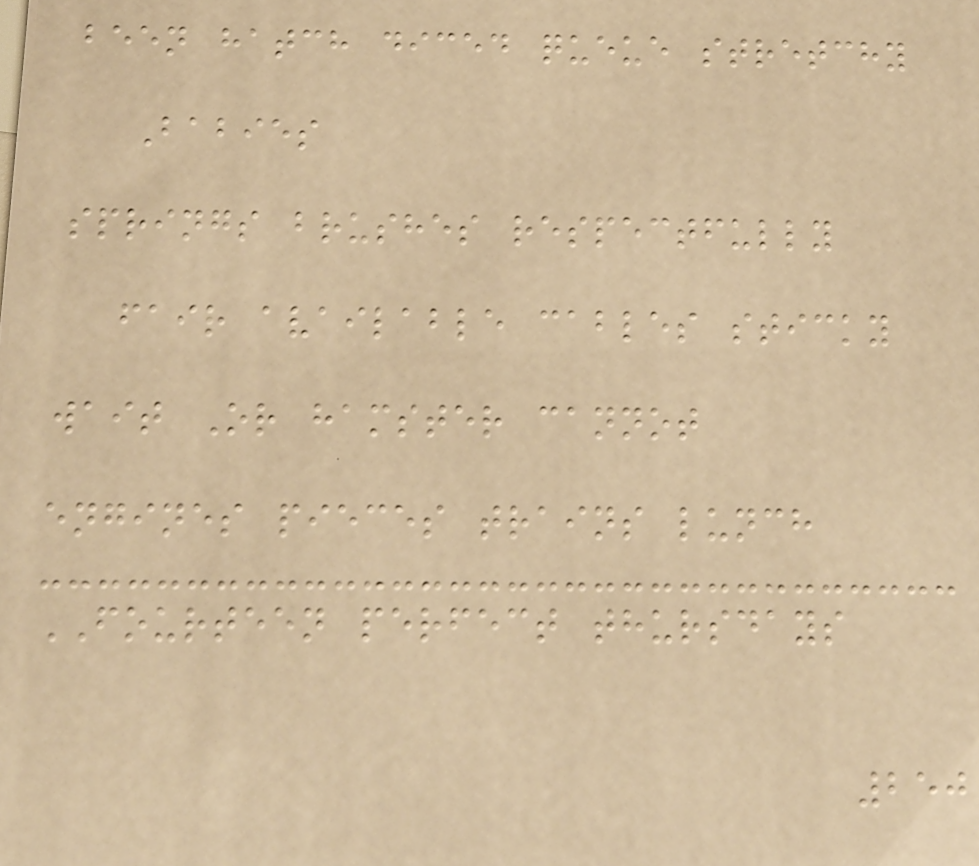been hatch diced queue stretchy
Babies
springs brushes respectfully
fair available cables sticky
wait Or hamster cannot
engines pieces trains lunch
FOURTEEN perfect thursdays
250
